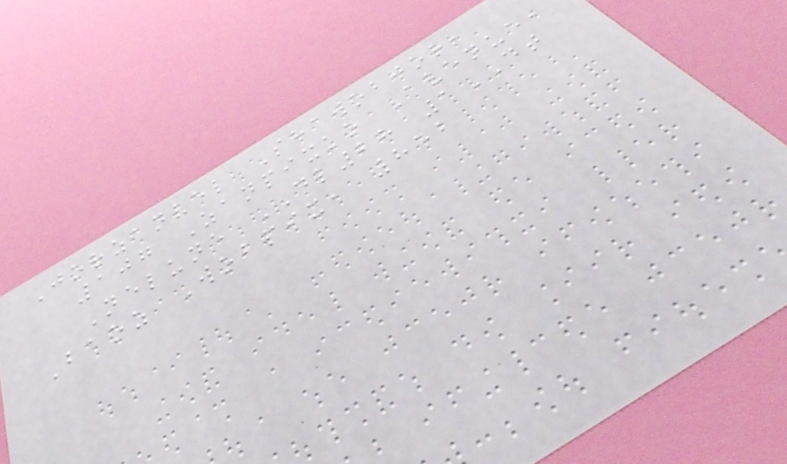Jorzanvel Shawobjor,
107 Zanpixko Avenue,
Nelune DL28 1DT
Baoz Wobpix, 852
